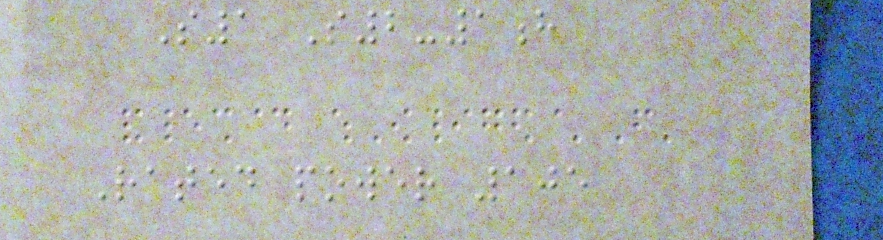S1 S2-1h
Rated power 105
